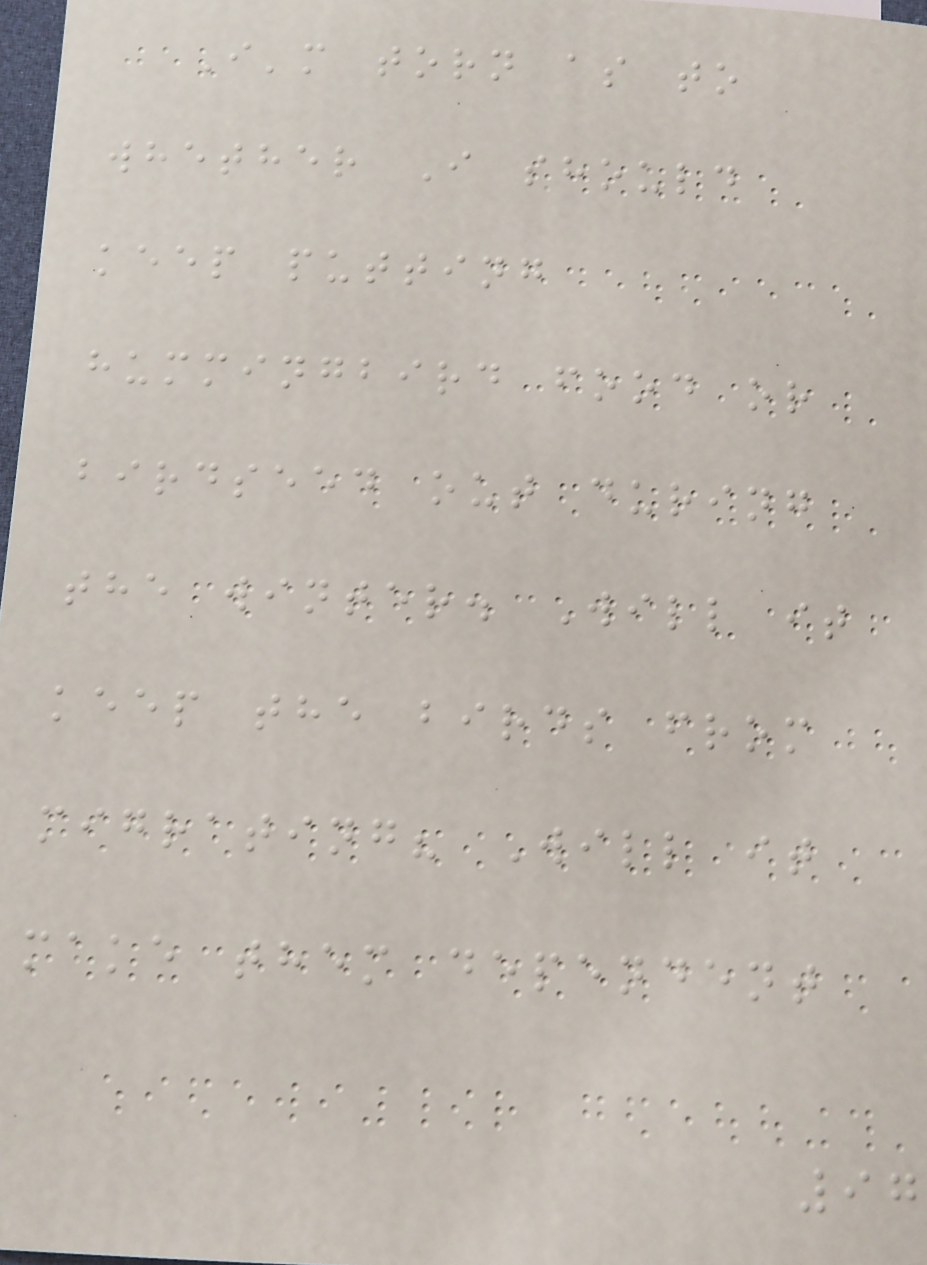I'm torn as to
whether I should
keep putting
hummingbird food or
birdseed out during
the winter. Will it
keep the birds from
migrating? Will it
make them dependent
97
